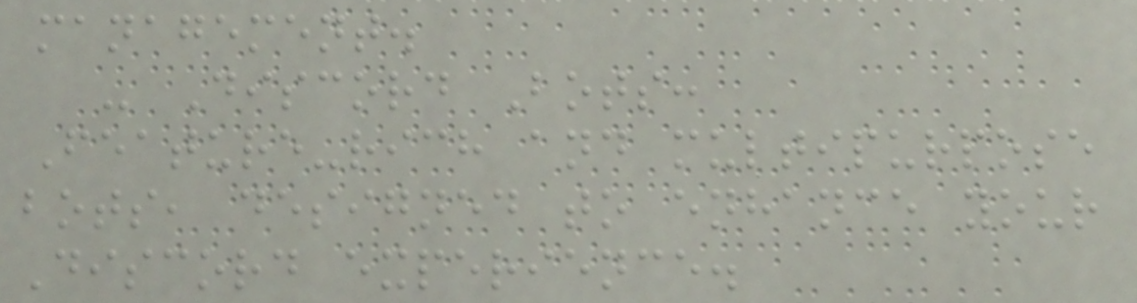management.
- Discord Bots:
Feature-rich and multipurpose
bots, designed to enhance your
Discord experience.
